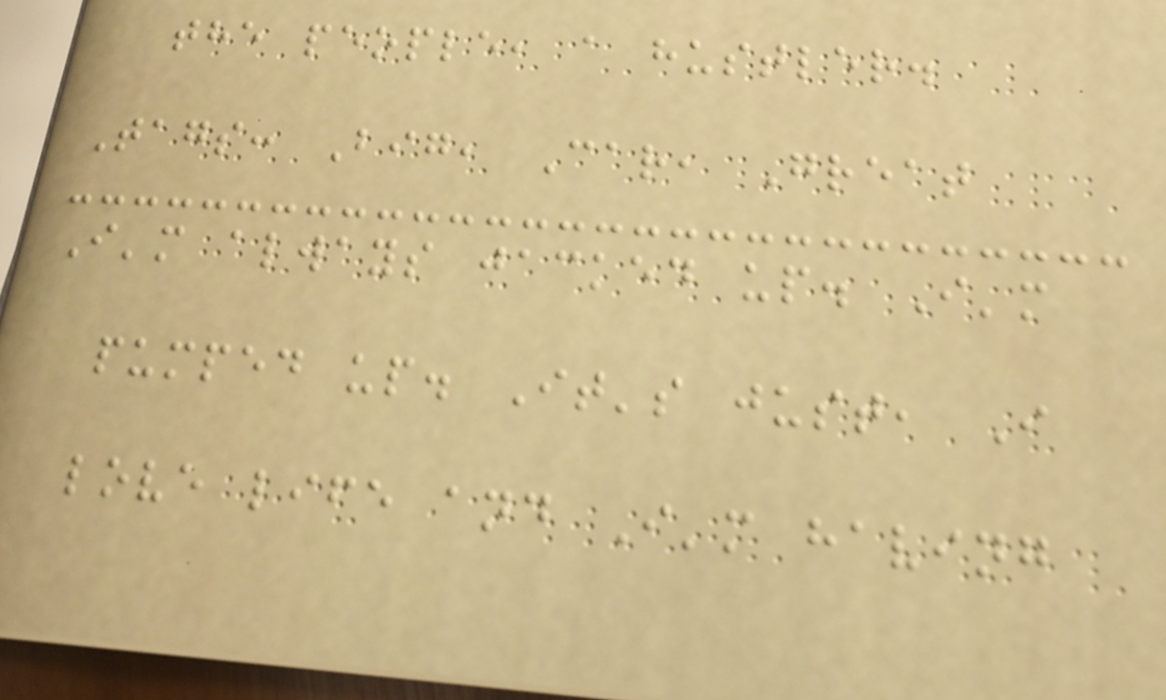the people, a hustler.
Tags: Big, Car, Great
I'm always jacked up. I'm
pumped up. It's just, I
love life and I'm having
